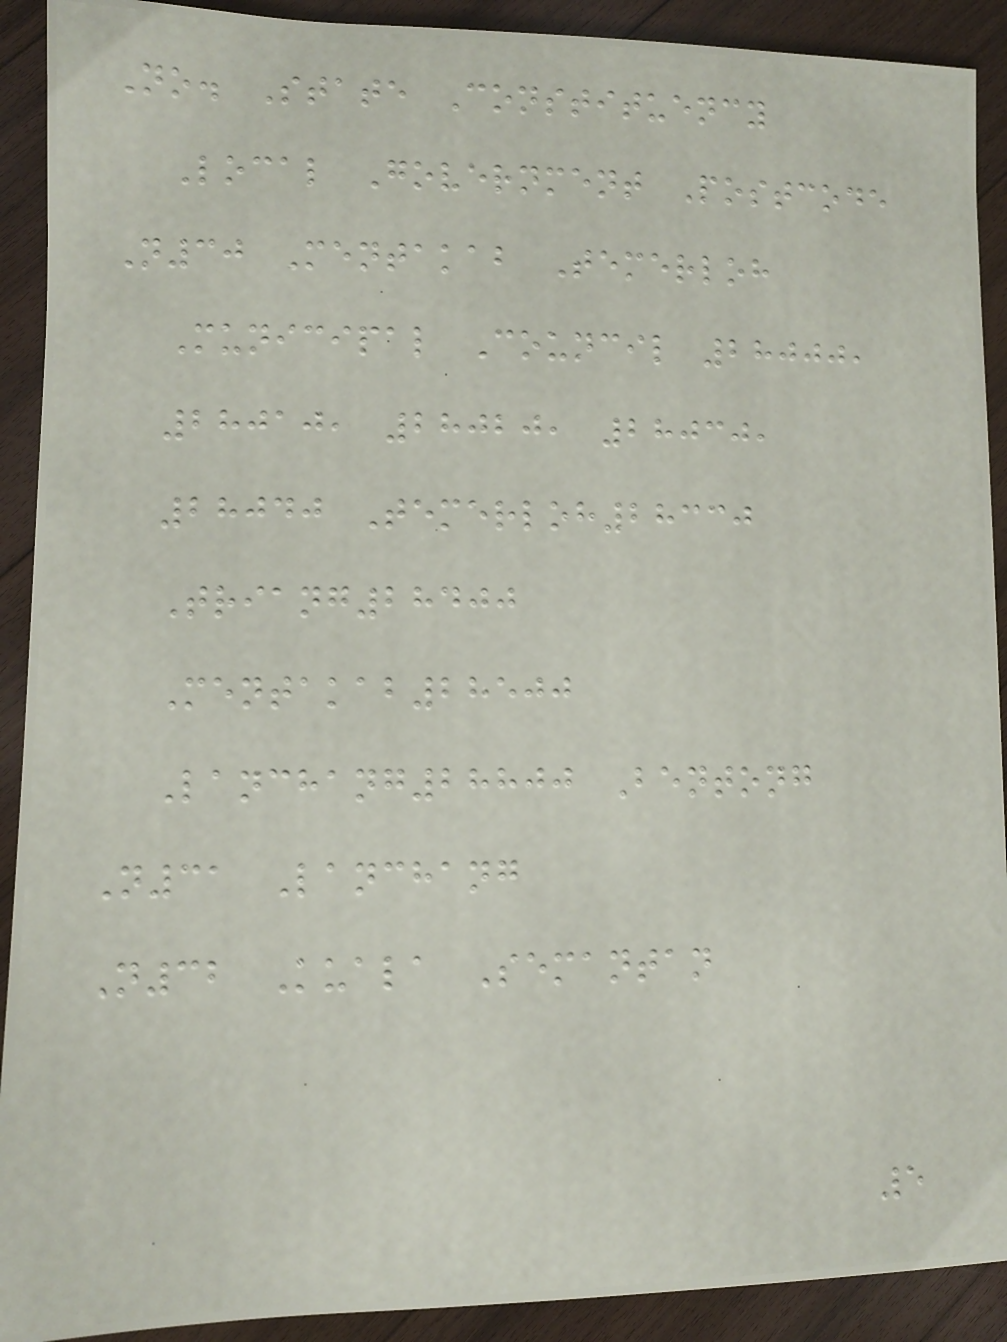No. State Constituency
Local Government Postcode
N30 Mentakab Temerloh
Municipal Council 28000,
28010, 28020, 28030,
28040 Temerloh28330
Triang28400
Mentakab28500
Lanchang28800 Bentong
N31 Lanchang
N32 Kuala Semantan
5
